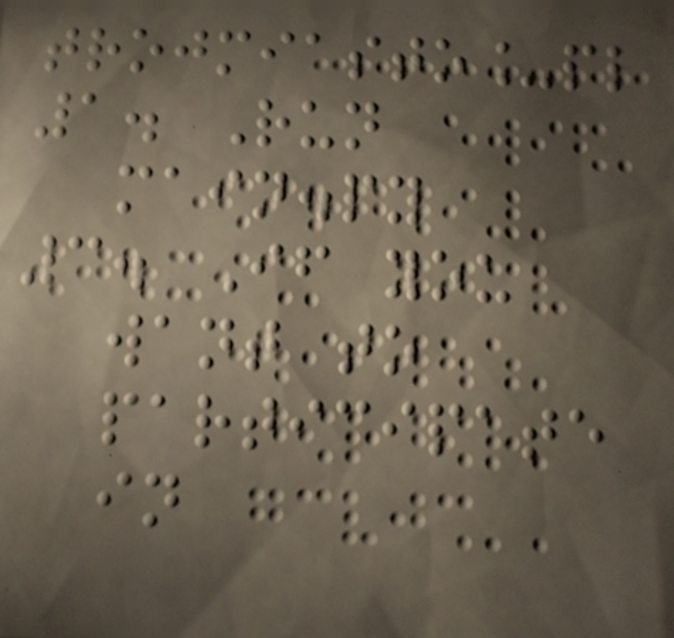trojmiasto_pl
1. Run
main.py
3. If you
want to
participate
in
